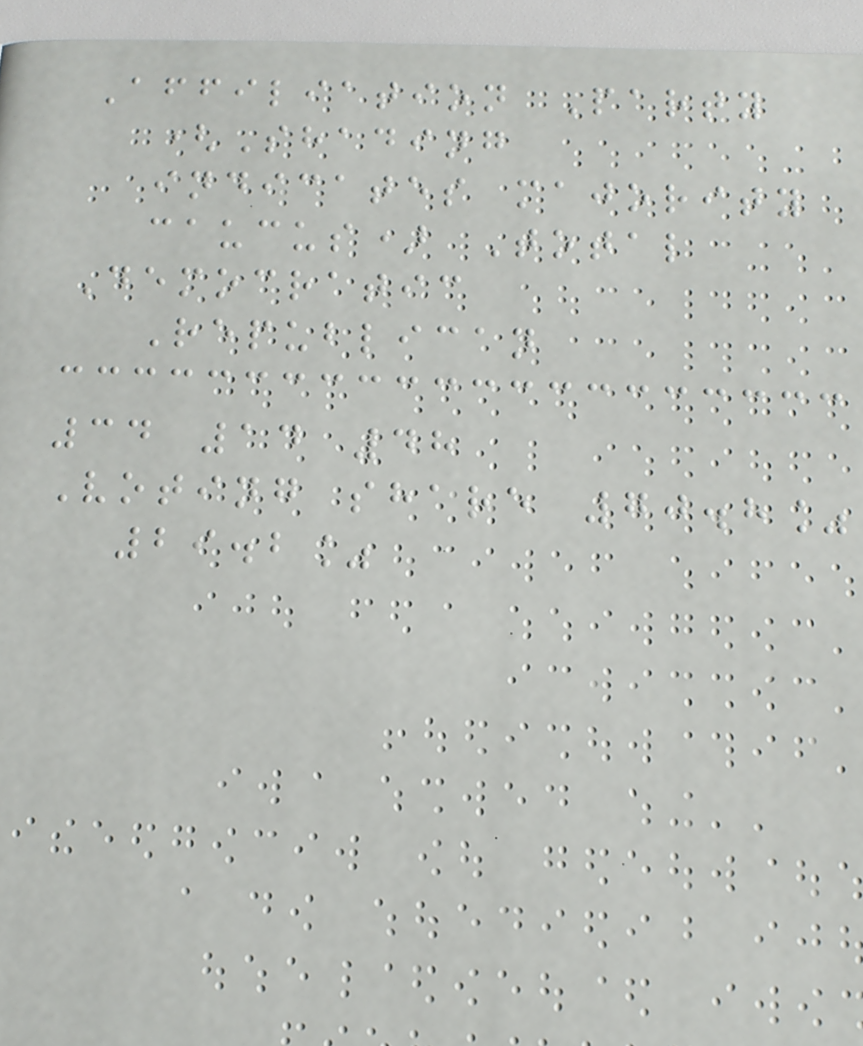Affiliation Party
(Shading
indicates majority
caucus) Total
Democratic
Republican
34 14 48
Voting share 70.8%
29.2%
